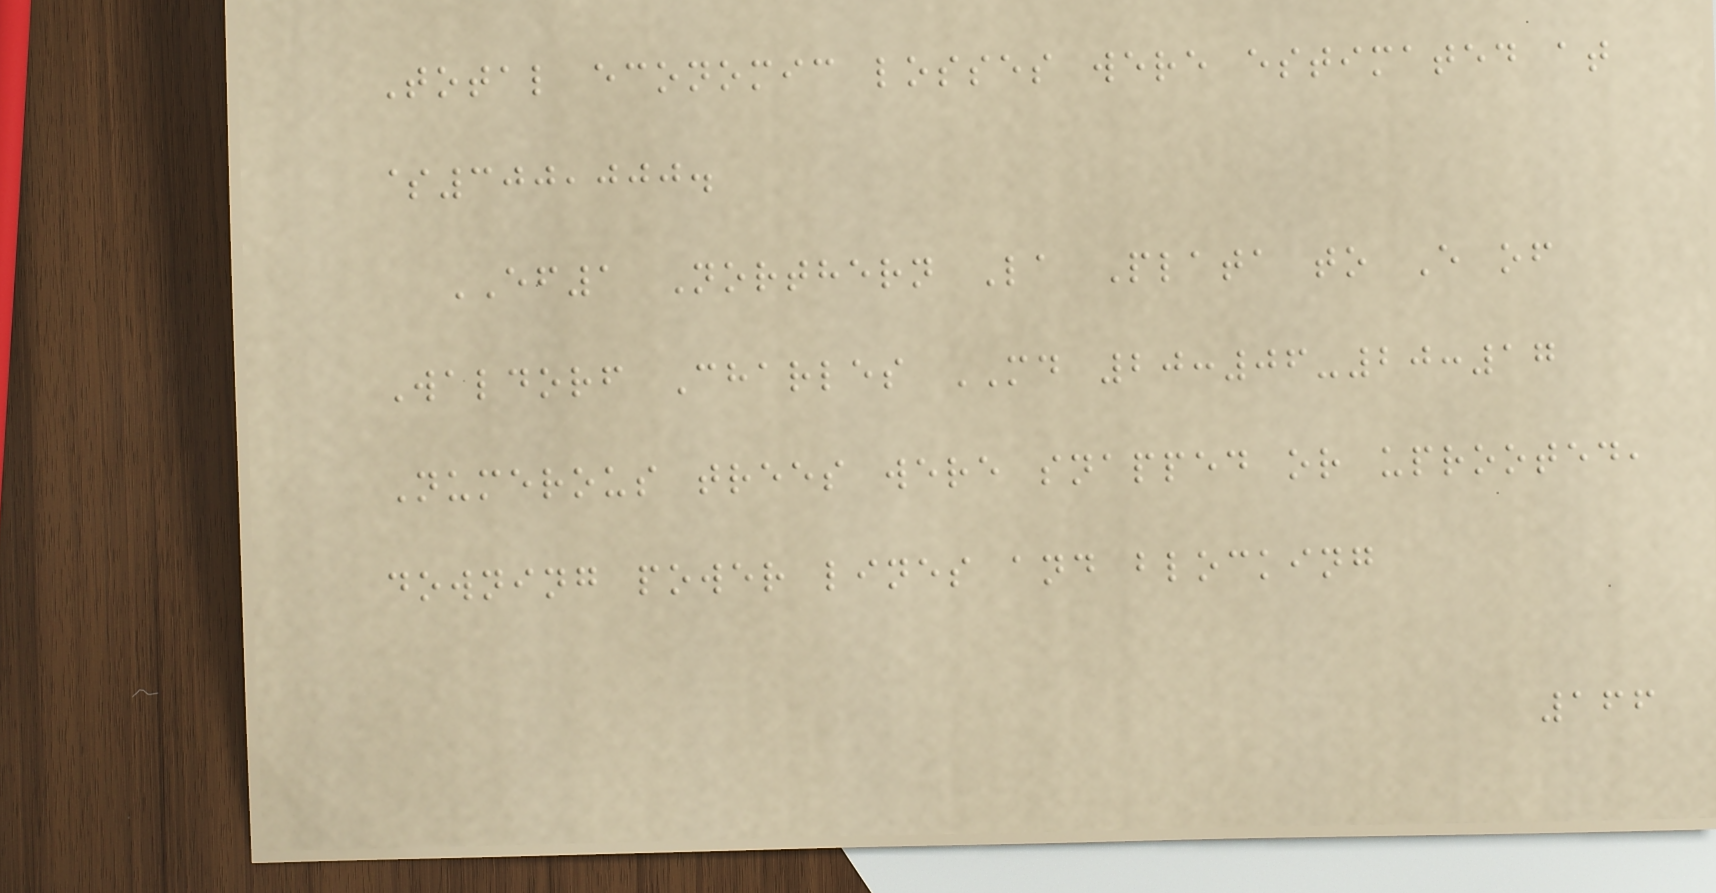Total economic losses were estimated at
$300,000.
EF1 Northern La Plata to E of
Waldorf Charles MD 20:06-20:17
Numerous trees were snapped or uprooted,
downing power lines and blocking
166
